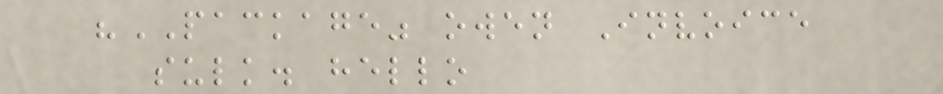"PACKAGE" owen Invoice
sulk. hello
